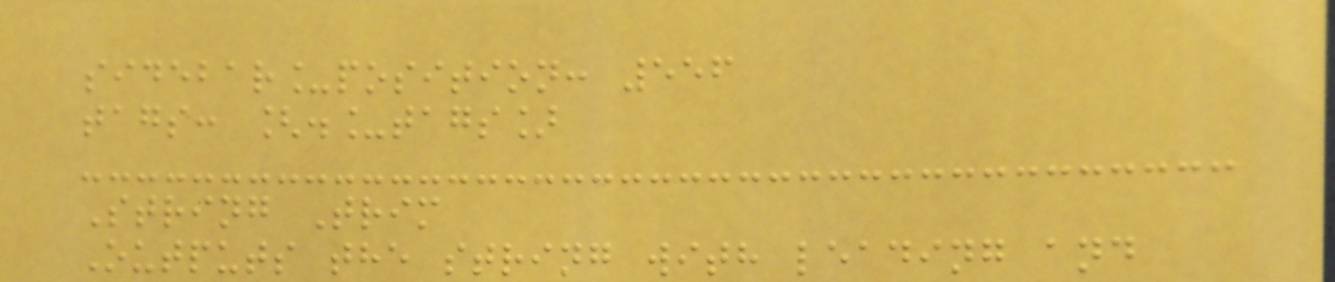sidebar_position: 556
tags: [._tags]
String Trim
Outputs the string with leading and
